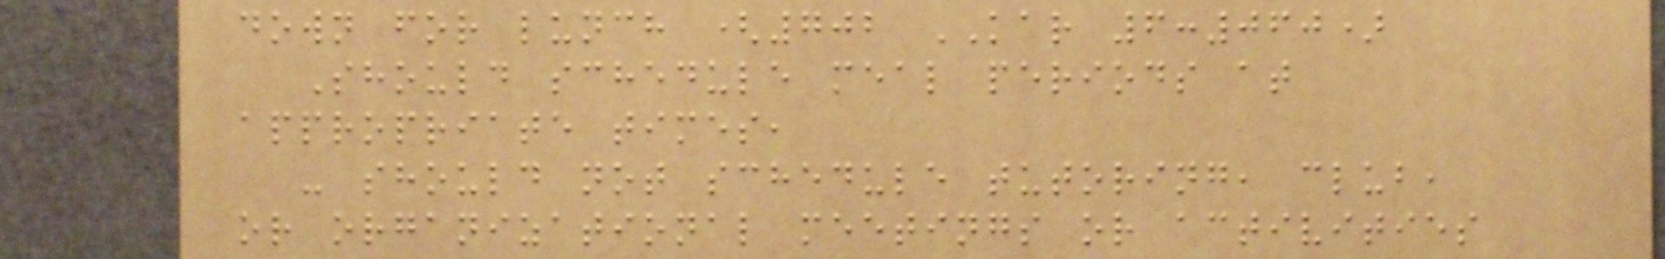down for lunch (702 KAR 6:060)
Should schedule meal periods at
appropriate times,
- should not schedule tutoring, club,
or organizational meetings or activities
